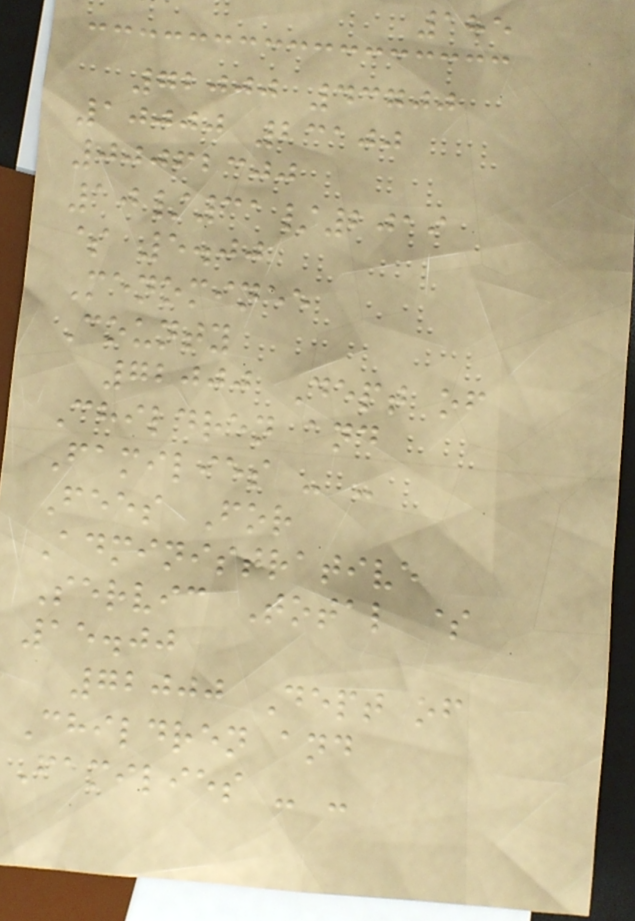185
72000 43700
10000 23100
00062300
10/31/2019
$ 5.00
Menominee
County
72000 Dept of
Children and
Families - -
Fees For
Administrative
Servic Total $
15.00
72000 Dept of
Children and
Families - -
